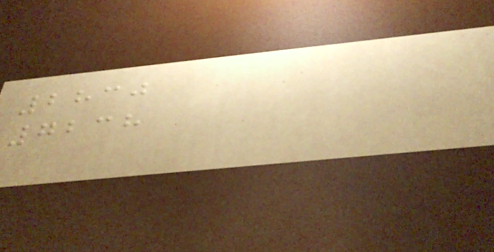2830
7238
